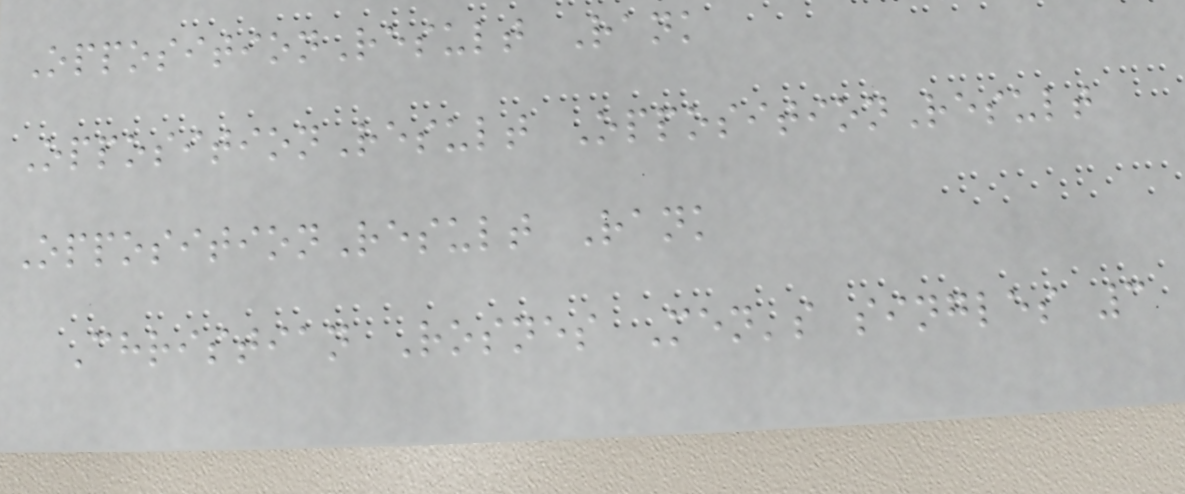OppositionResult Rank
OppositionResult OppositionResult
OppositionResult Rank
Christian Rosnes Men's singles 3
